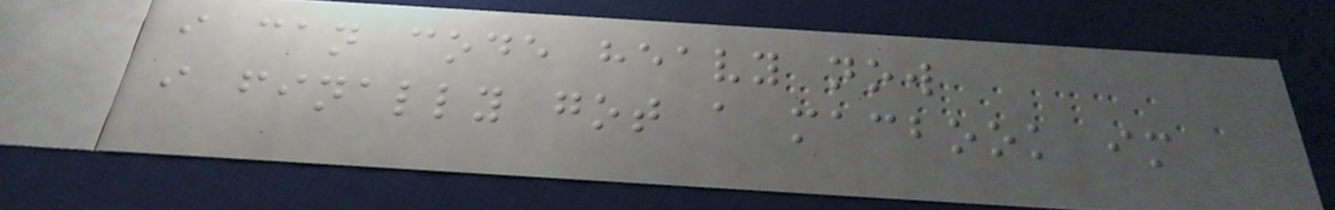i can code heavy now
i finally got a macbook im
